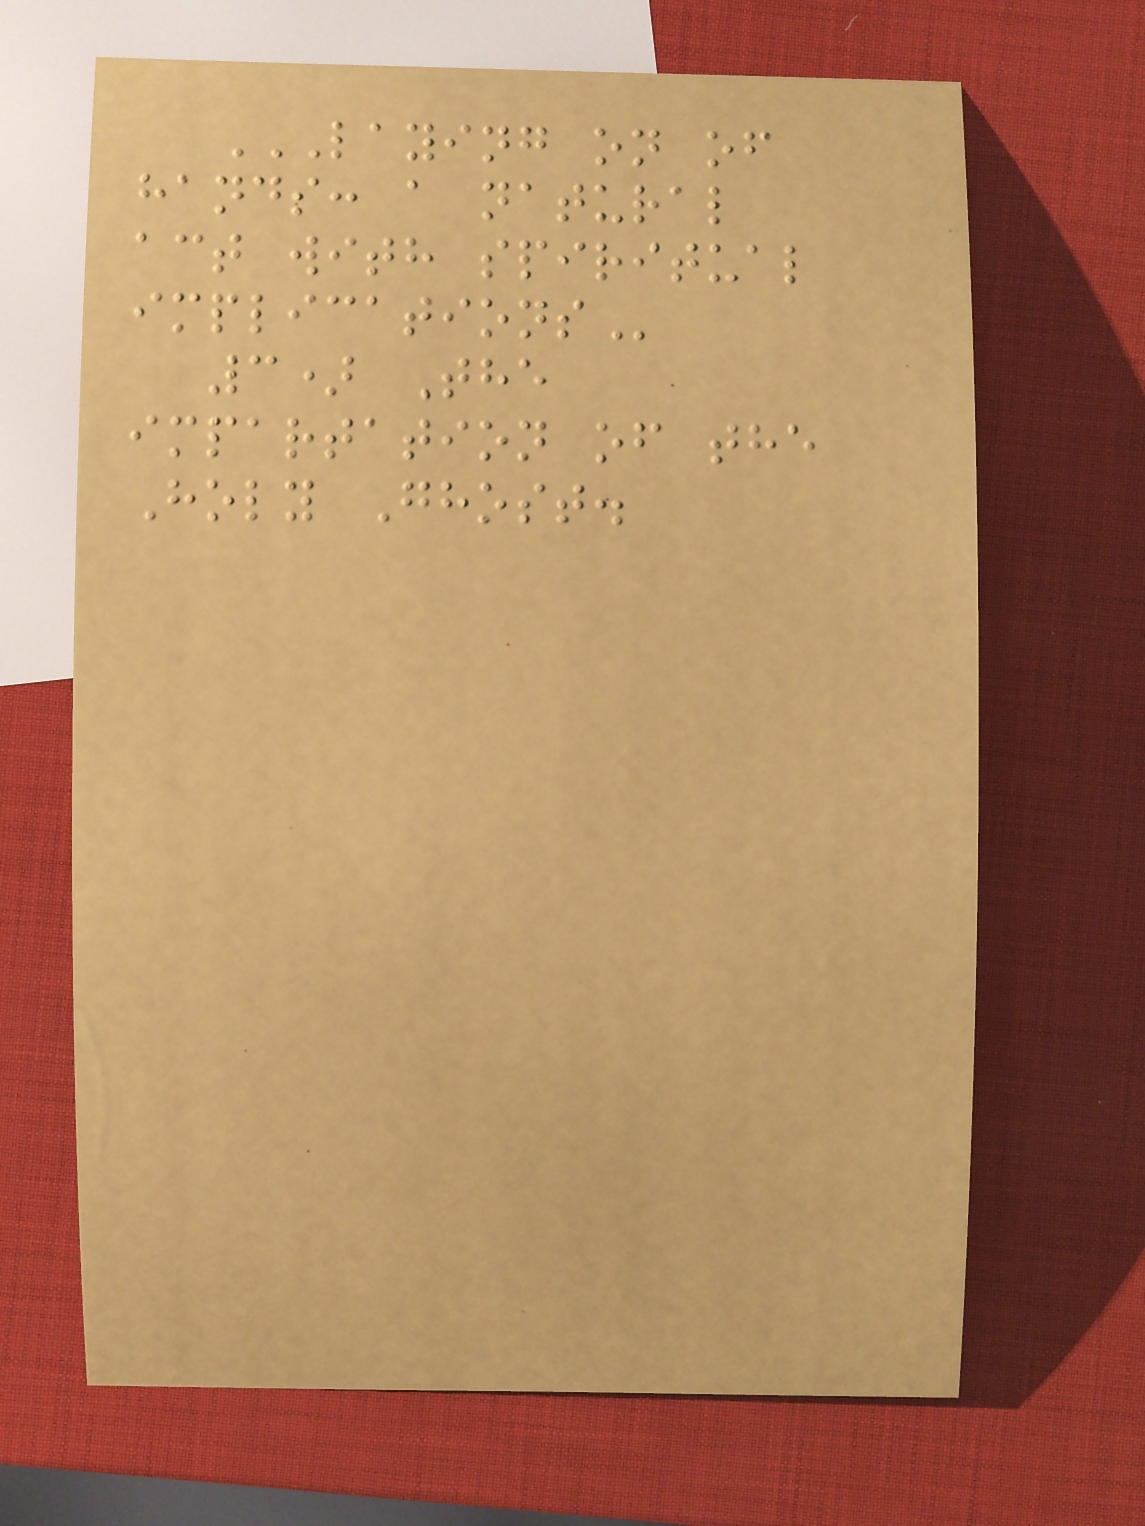LAYING ON OF
HANDS: A NATURAL
ACT WITH SPIRITUAL
IMPLICATIONS
3) The
impartation of the
Holy Ghost.
